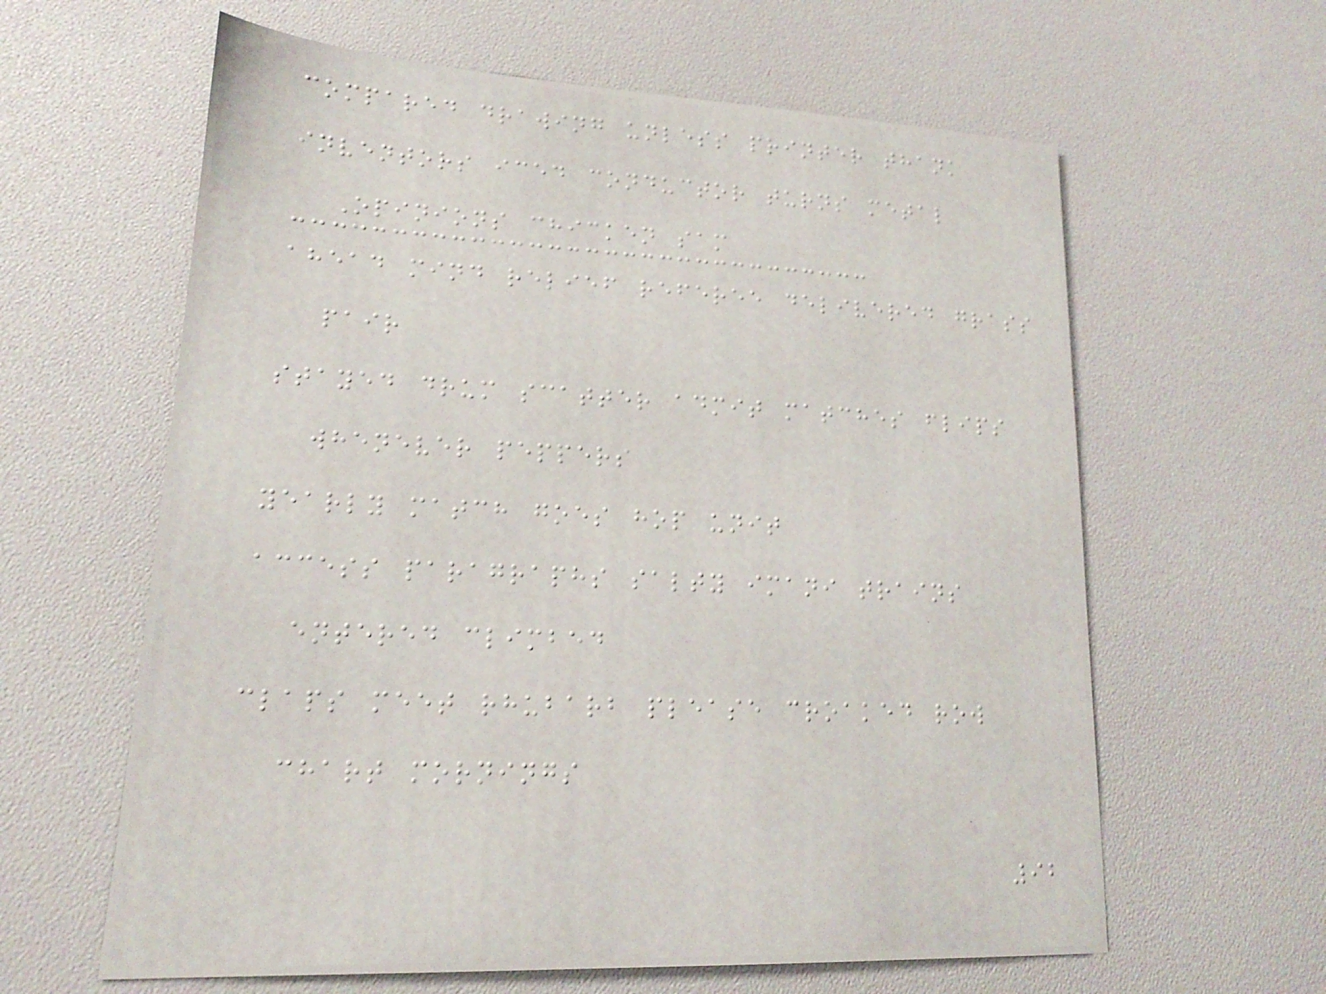compared drawing unless printer thank
inventors iced conductor turns metal
Opinions chicken sam
ahead mind relief referee delivered grass
pair
stayed drum scatter admit matches flips
whenever peppers
yearly match goes hop unit
access paragraphs salty imani trains
entered climbed
claps meet rhubarb please croaked row
chart mornings
92
